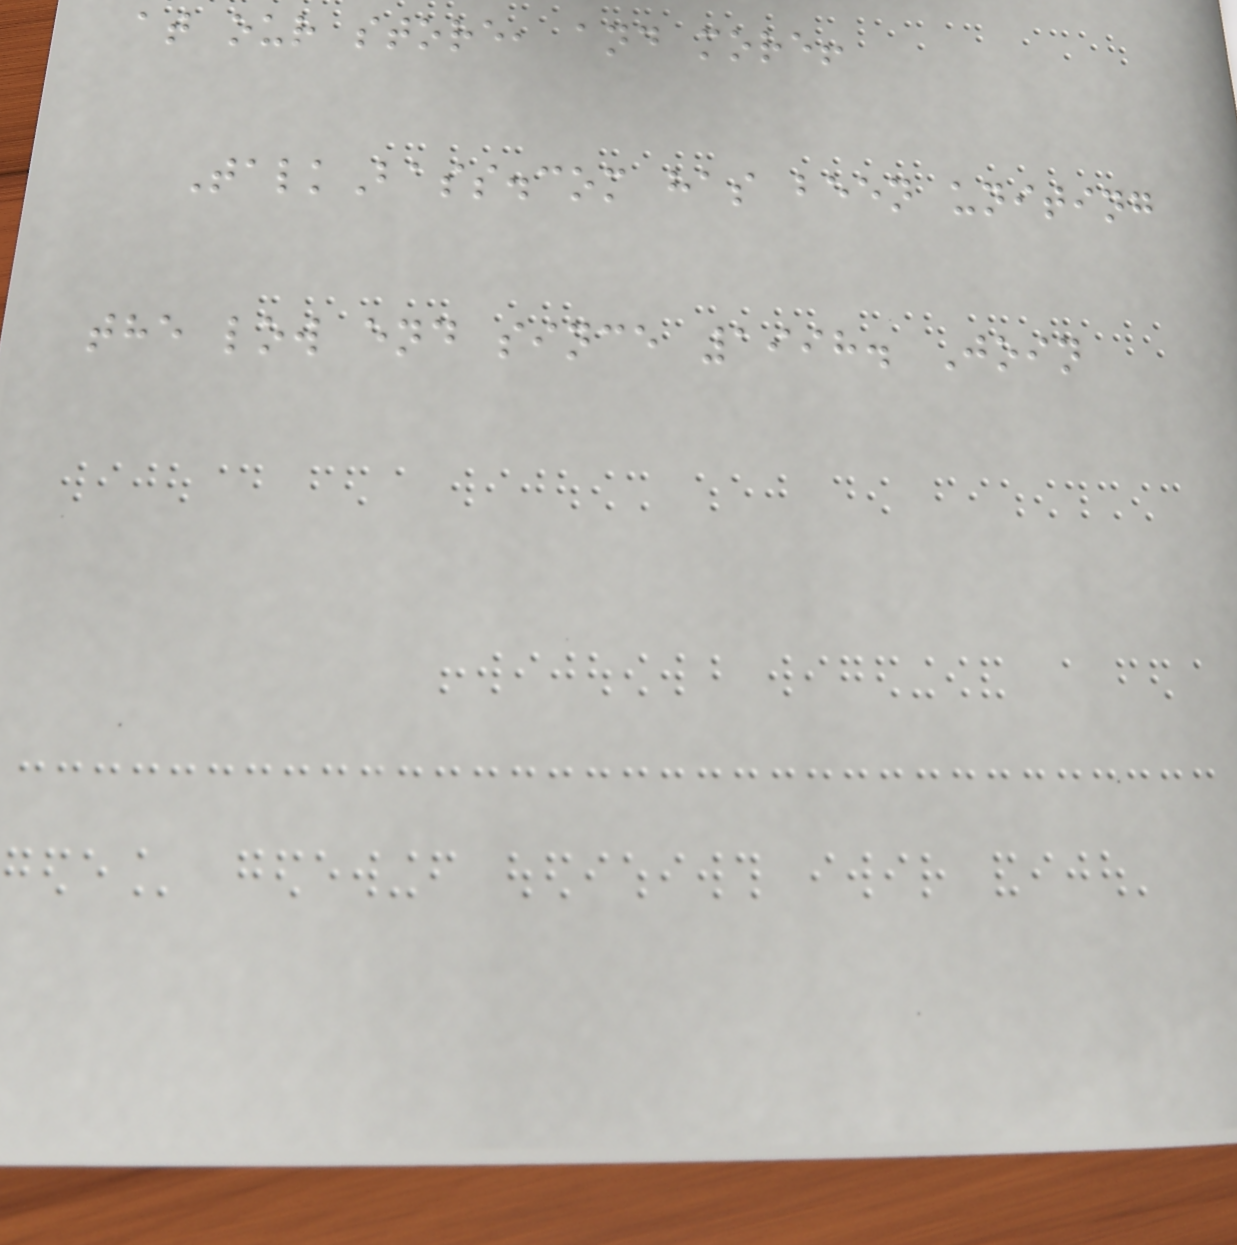at our store, and more!
TalkBass.com has been uniting
the low end since 1998. Join
